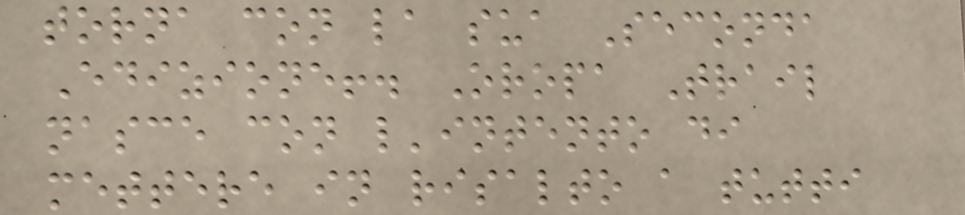torna con la sua Seconda
Edizione!. Oropa Trail
nasce con l'intento di
mettere in risalto a tutti
